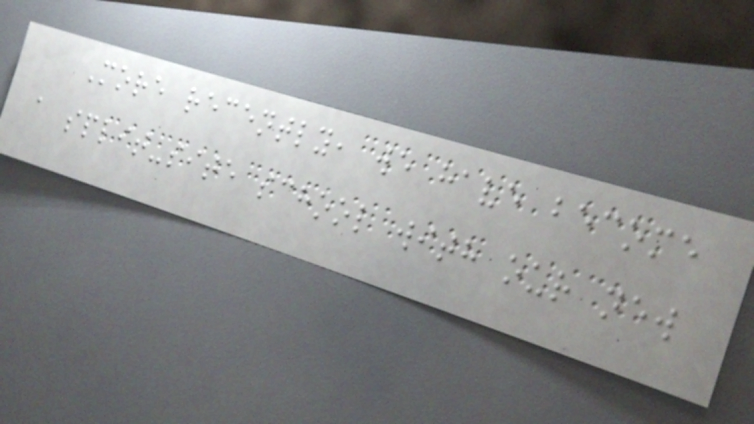More recently, we have become
a split-site school with our new
